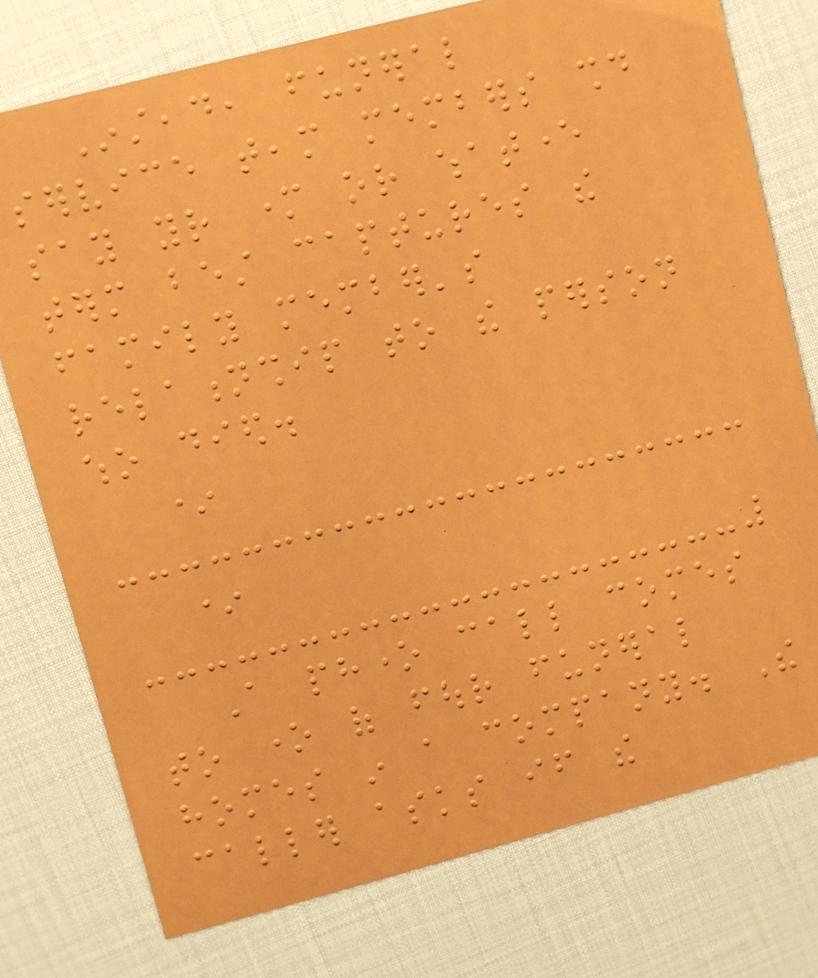Instead, funeral
service team members should
say your mother or whatever
term best captures the
family member's
relationship to the person
who died.
*
*
A phone call comes
to one of four funeral
homes in a company. The
caller asks if the
